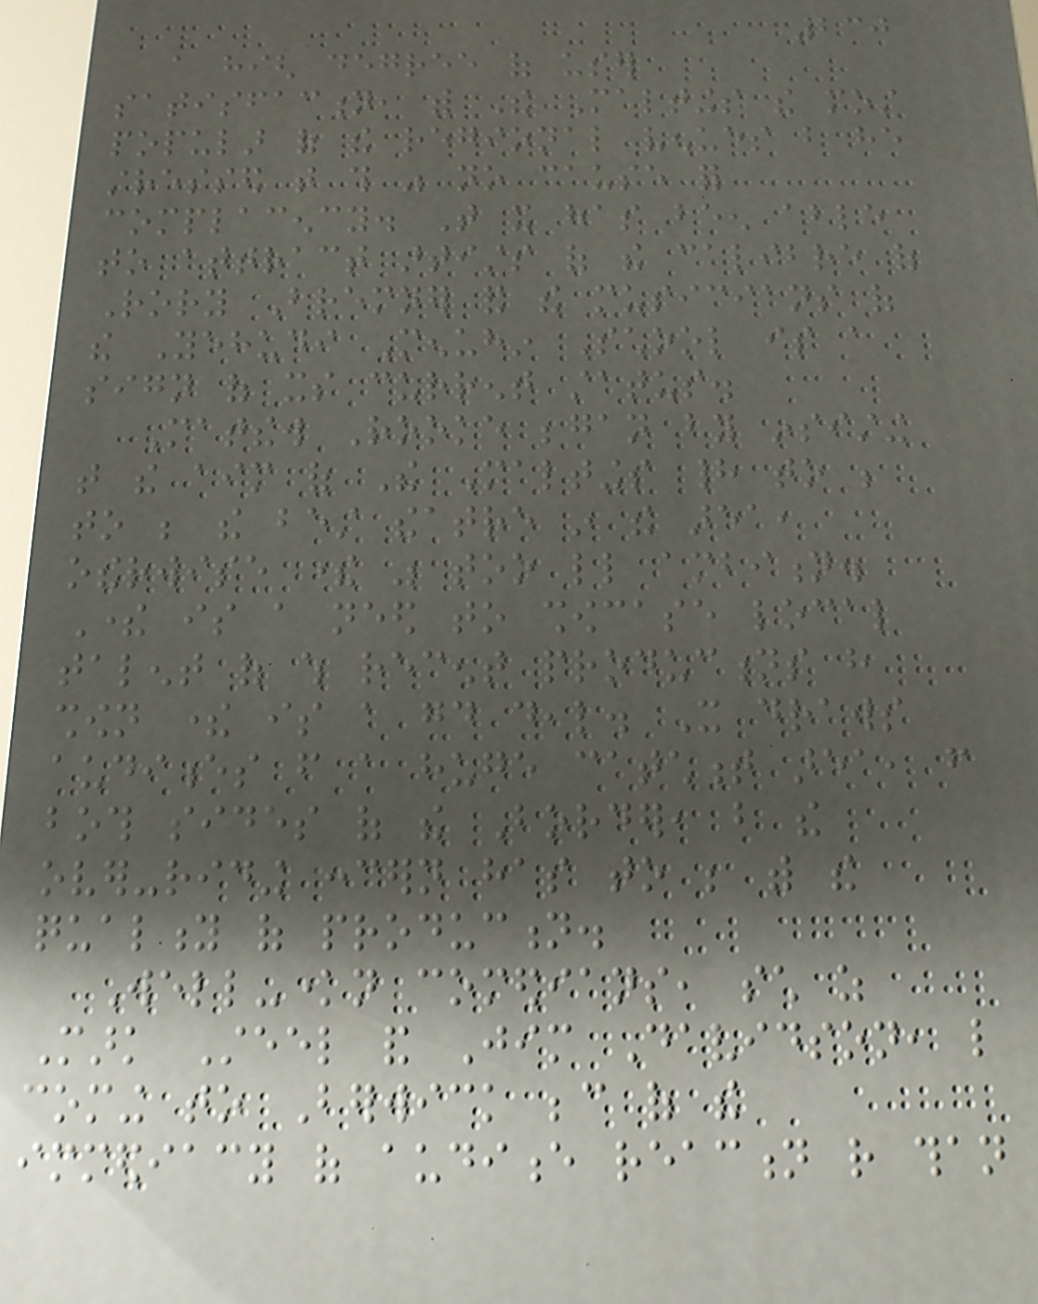230
a high degree of user
satisfaction, with The Maltings the most
popular of the regional venues but he
stressed that this was no cause for
complacency. That it has been able
to attract artists of the calibre of
Rory Bremner and the musicians of
the Yehudi Menuhin School is a
sign of its current status.
Matthew Rooke began by insisting
that the aim of The Maltings had to be
to be the best theatre in the area,
otherwise there was too little ambition.
There is a need to showcase local
talent of which recent productions have
shown there is a good deal. It draws
audiences from a huge catchment area, from
both sides of the Border, but the
over-riding concern has to be with the
quality of production.
Well-known comedians, such as
Mark Steel and Jim Davidson, like
coming to Berwick because of the
immediacy of audience reaction rather than
